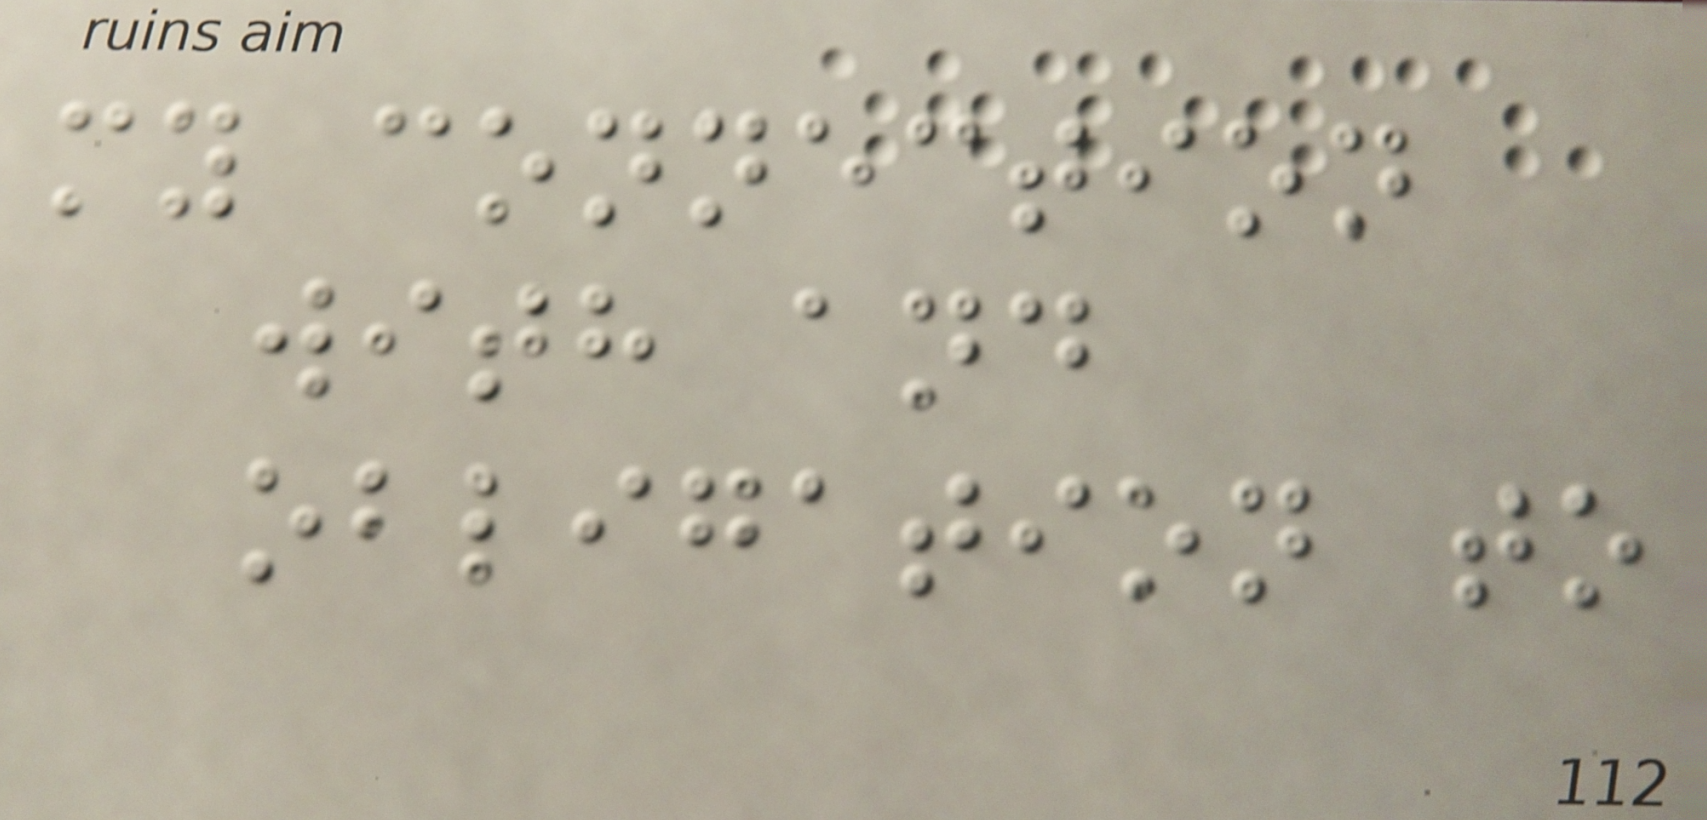my connection
with and
obligation to
